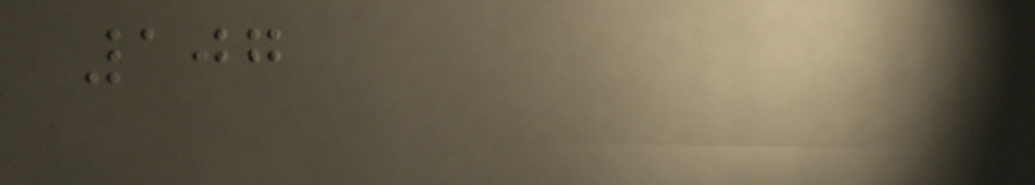107
